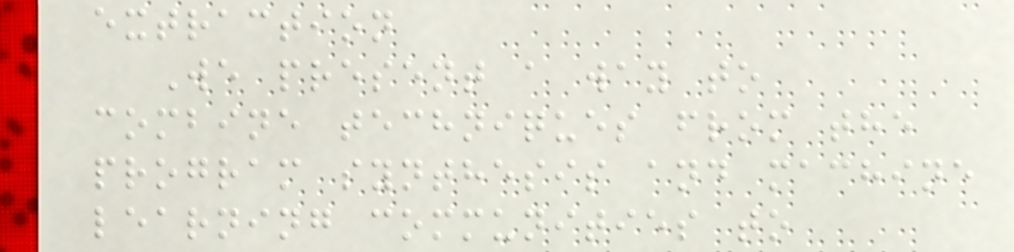extraction
We present a way to
combine techniques from the
program synthesis and machine
learning communities to
